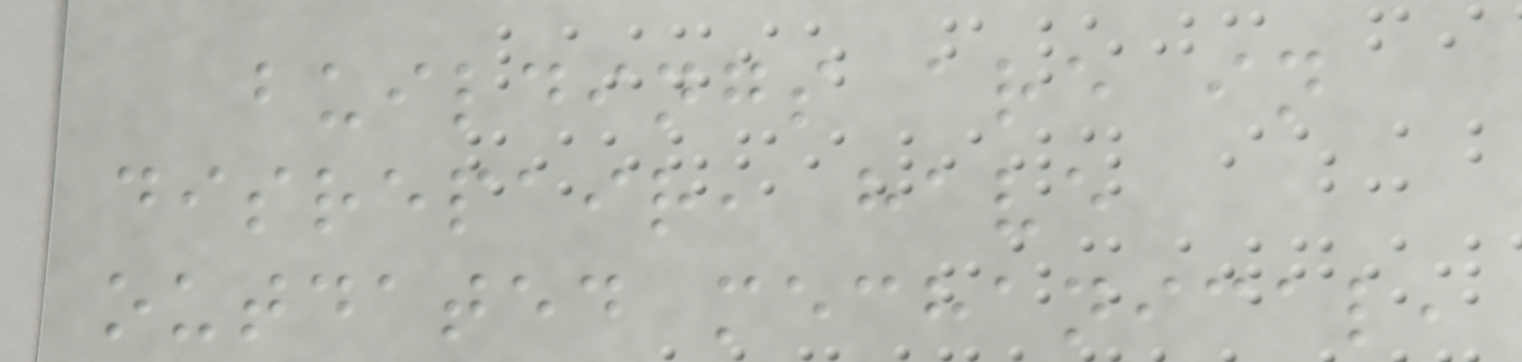buildings are in
disrepair, have
outdated mechanical,
